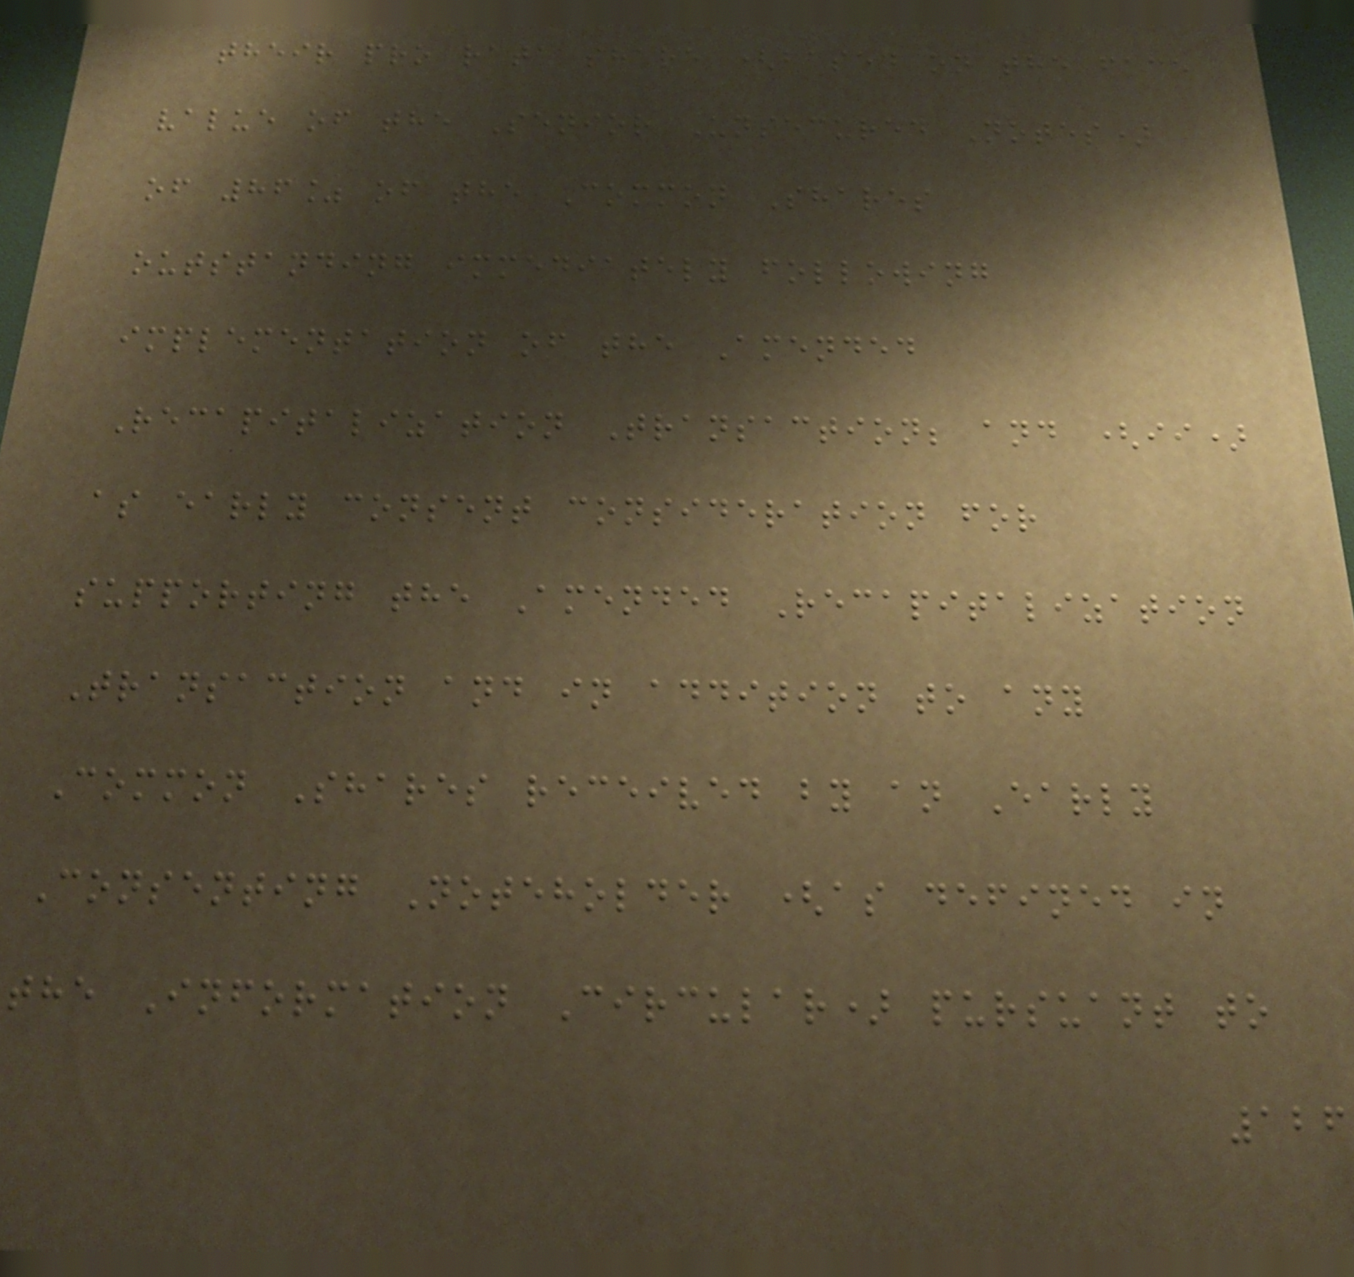their pro rata share (based on the face
value of the Senior Unsecured Notes)
of 86% of the Common Shares
outstanding immediately following
implementation of the Amended
Recapitalization Transaction; and (ii)
as early consent consideration for
supporting the Amended Recapitalization
Transaction and in addition to any
Common Shares received by an Early
Consenting Noteholder (as defined in
the Information Circular) pursuant to
126
